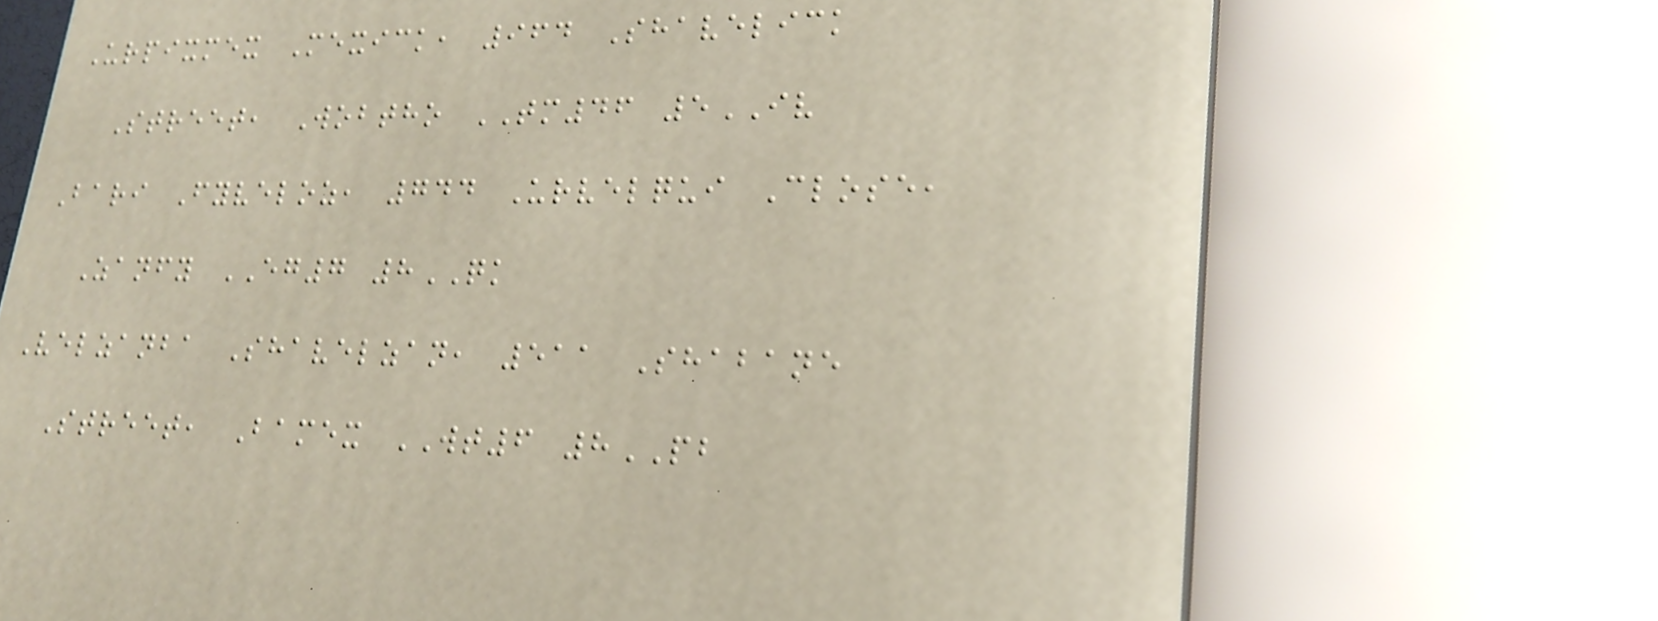Urpixmex Mexick, 964 Shavelick
Street, Wobtho TM46 5IV
Bari Fyveloz, 744 Urvelqui Close,
Zanfy EG7 8QK
Velzanba Shavelzan, 511 Shabane
Street, Bamex WT6 8PB
